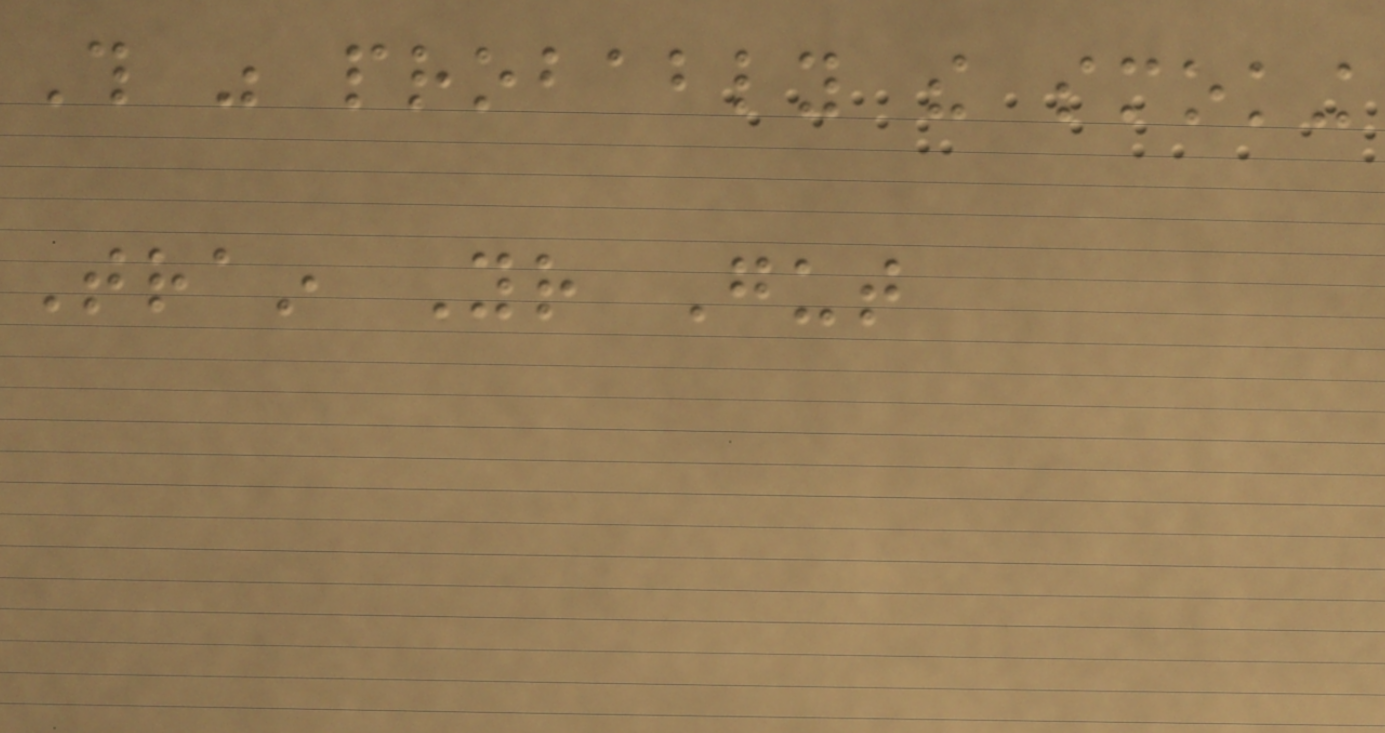This was probably the smoking
Train Your Gut
